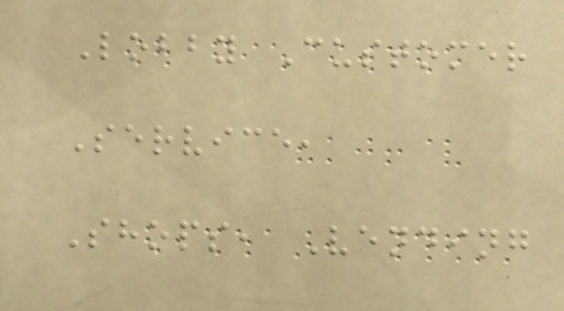Lobby Customer
Service,
Shops, Vending
